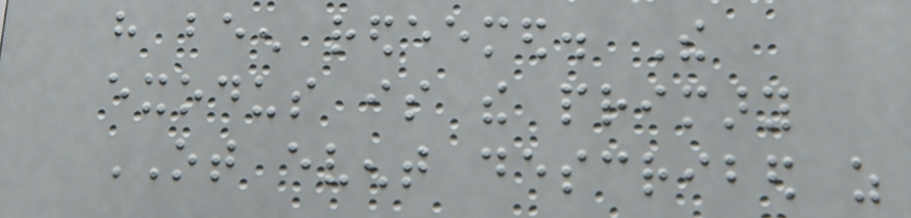have been redeemed. The
exodus is the primary
OT event described as
